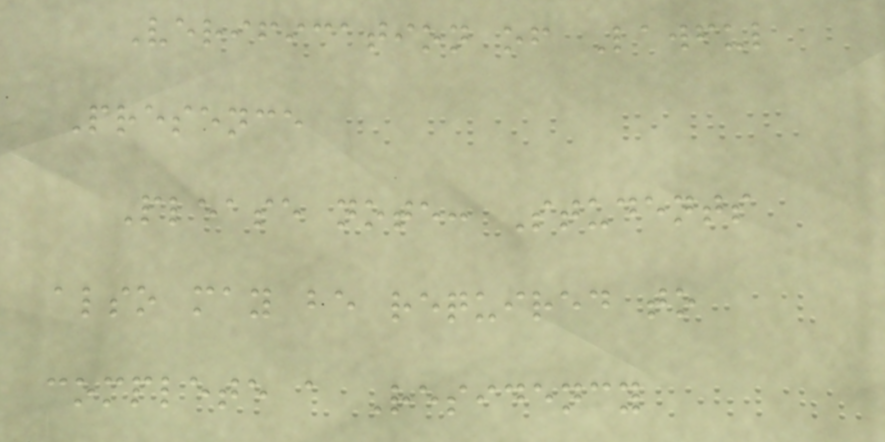Verification of Lawful
Presence
Please note: Students
also may be required to
complete a Residency
